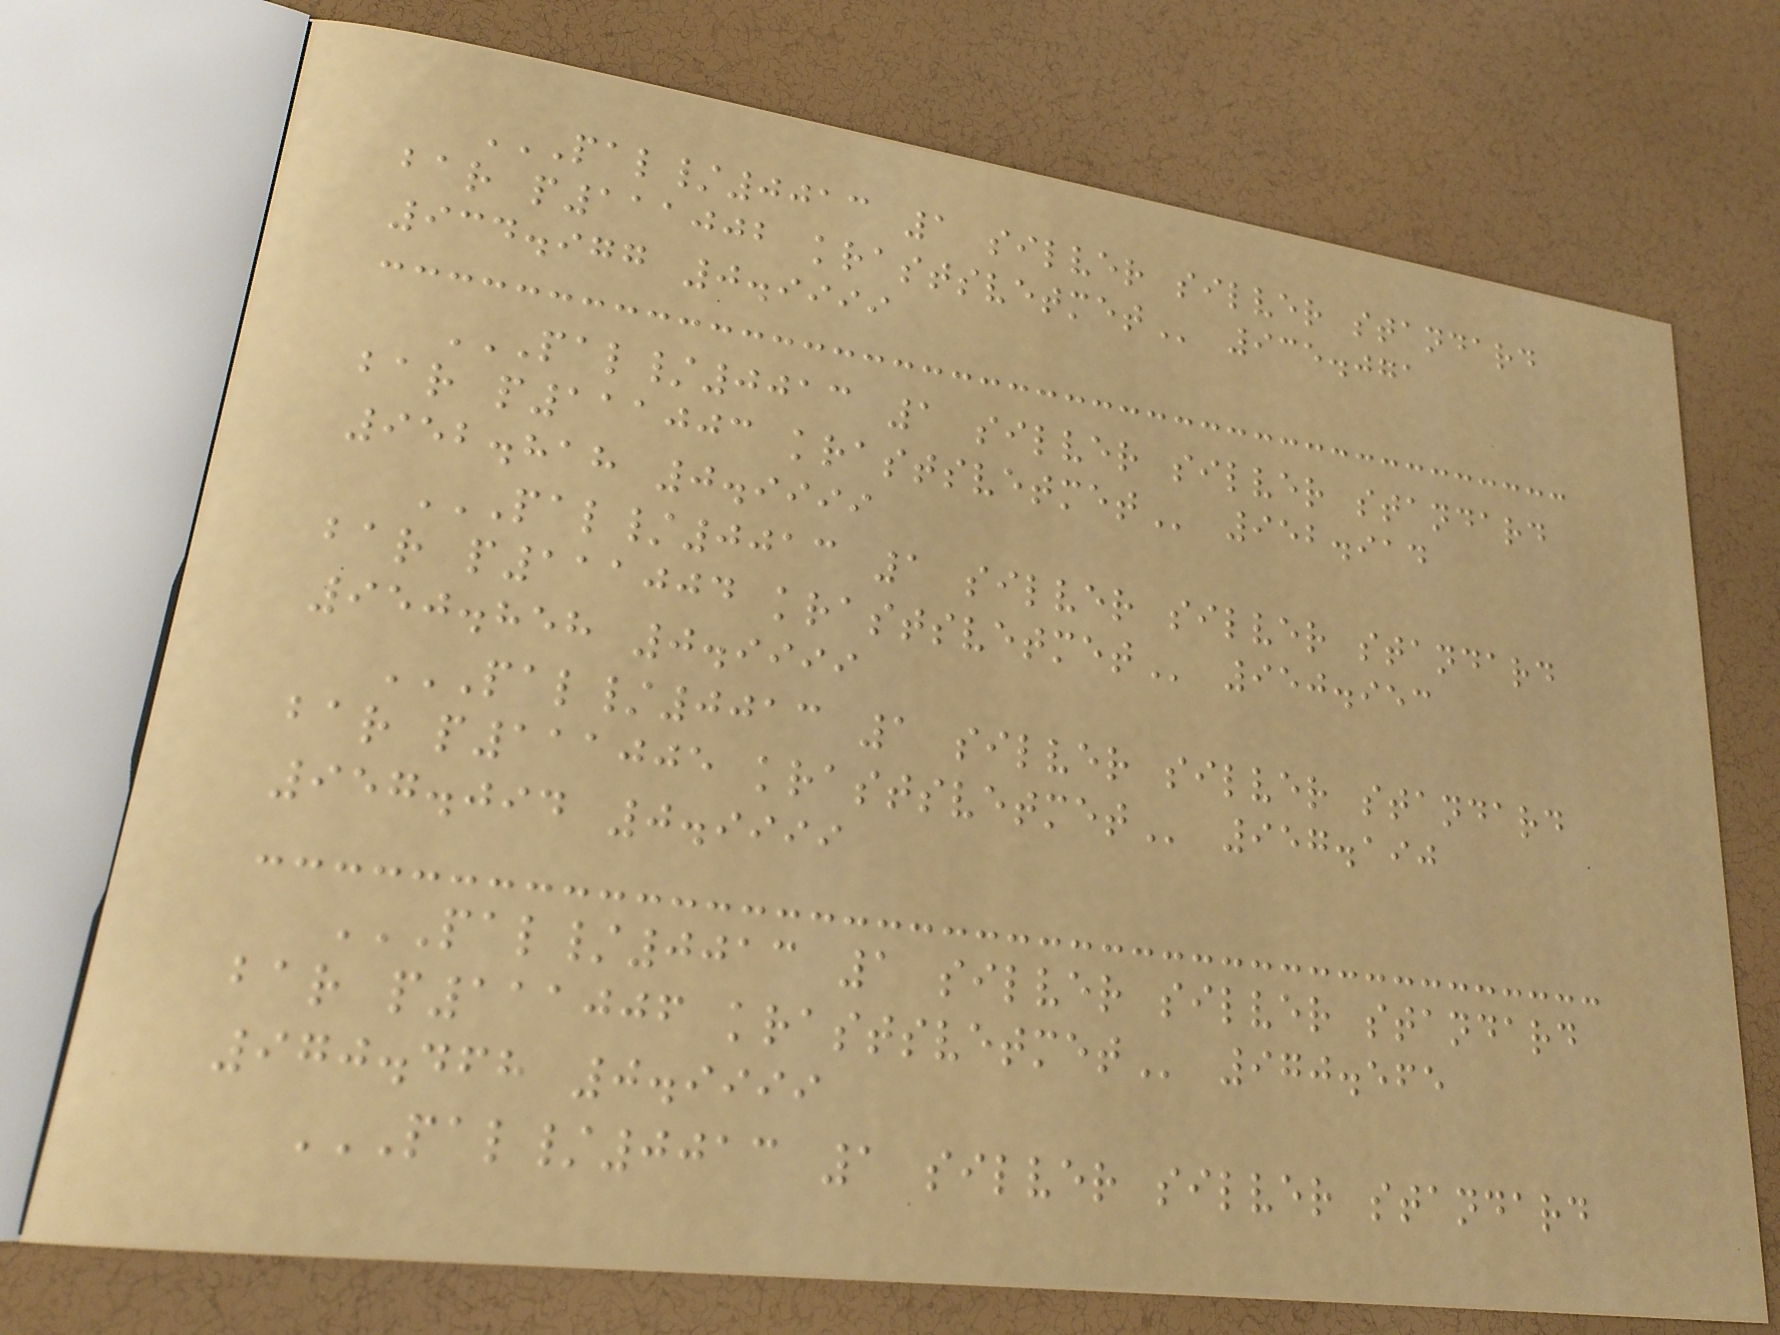PAL/0013 1 SILVER SILVER STANDARD
BAR P111002 KRASTSVETMET 935.071
934.977 0.9999
PAL/0013 1 SILVER SILVER STANDARD
BAR P111003 KRASTSVETMET 952.914
952.818 0.9999
PAL/0013 1 SILVER SILVER STANDARD
BAR P111004 KRASTSVETMET 950.953
950.858 0.9999
PAL/0013 1 SILVER SILVER STANDARD
BAR P111005 KRASTSVETMET 957.190
957.094 0.9999
PAL/0013 1 SILVER SILVER STANDARD
BAR P111006 KRASTSVETMET 970.565
970.468 0.9999
PAL/0013 1 SILVER SILVER STANDARD
